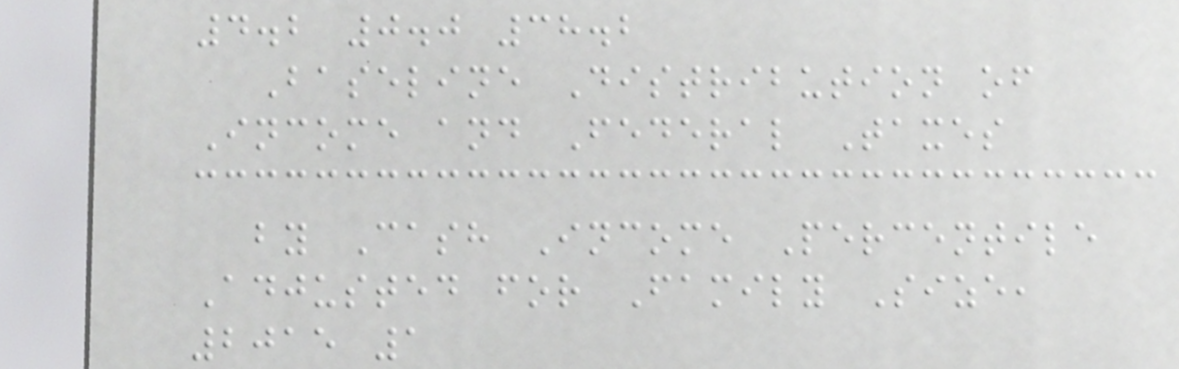4.2 0.0 38.2
Baseline Distribution of
Income and Federal Taxes
by Cash Income Percentile
Adjusted for Family Size,
2015 1
